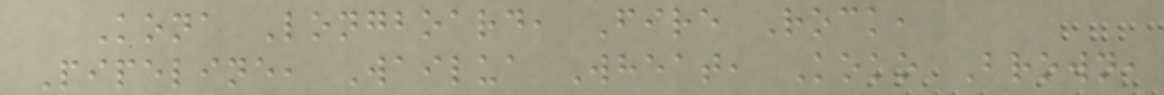Kona Longboard, Fire Rock,
Pipeline, Wailua Wheat, Koko Brown,
